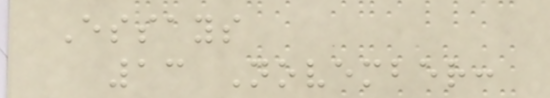Essays
13 November:
